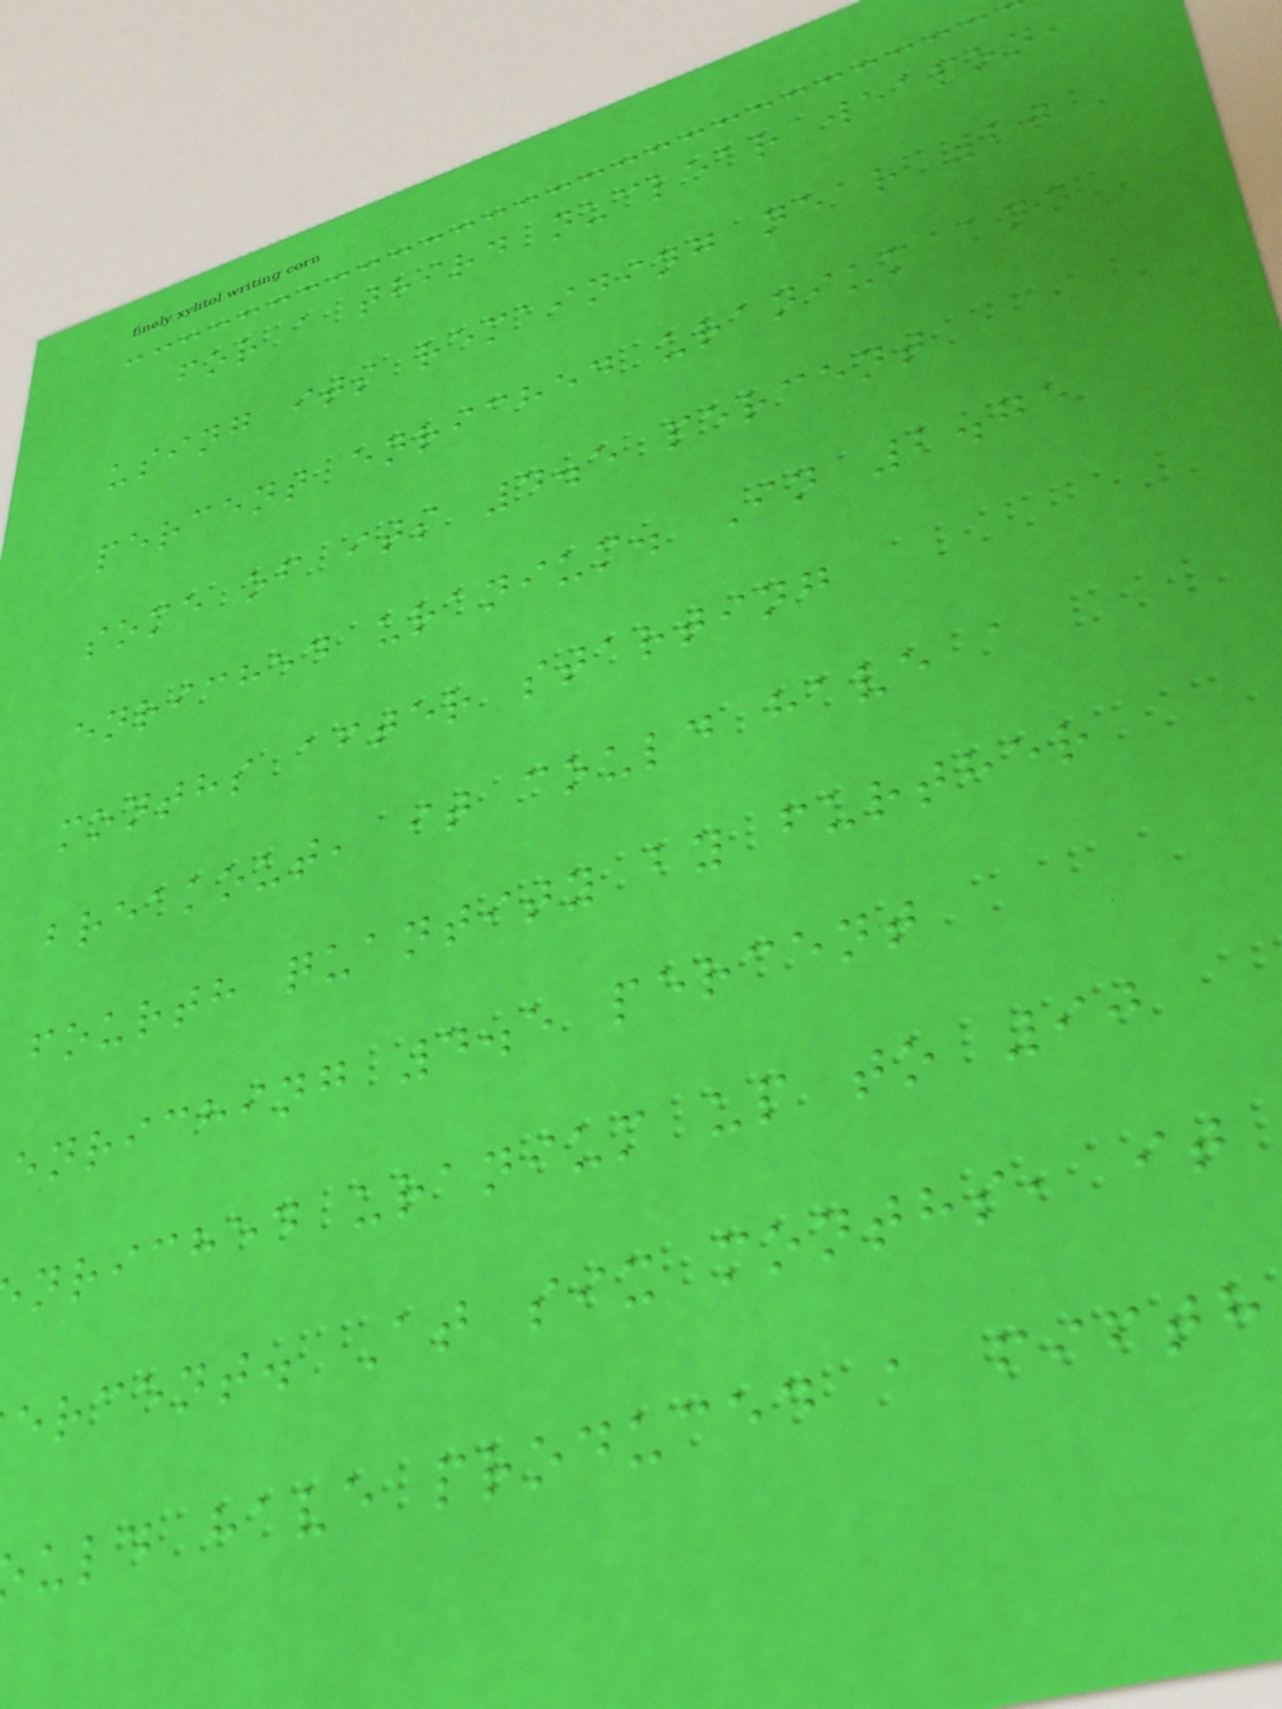for a third nuclear weapon,
using its remaining near 20
percent enriched uranium and
some of its 4.5 percent
enriched uranium. In 2.75
months after starting
breakout, it could have a
fourth quantity by further
enriching 4.5 percent
nriched uranium up to 90
ercent. At six months, it
uld have produced a fifth
